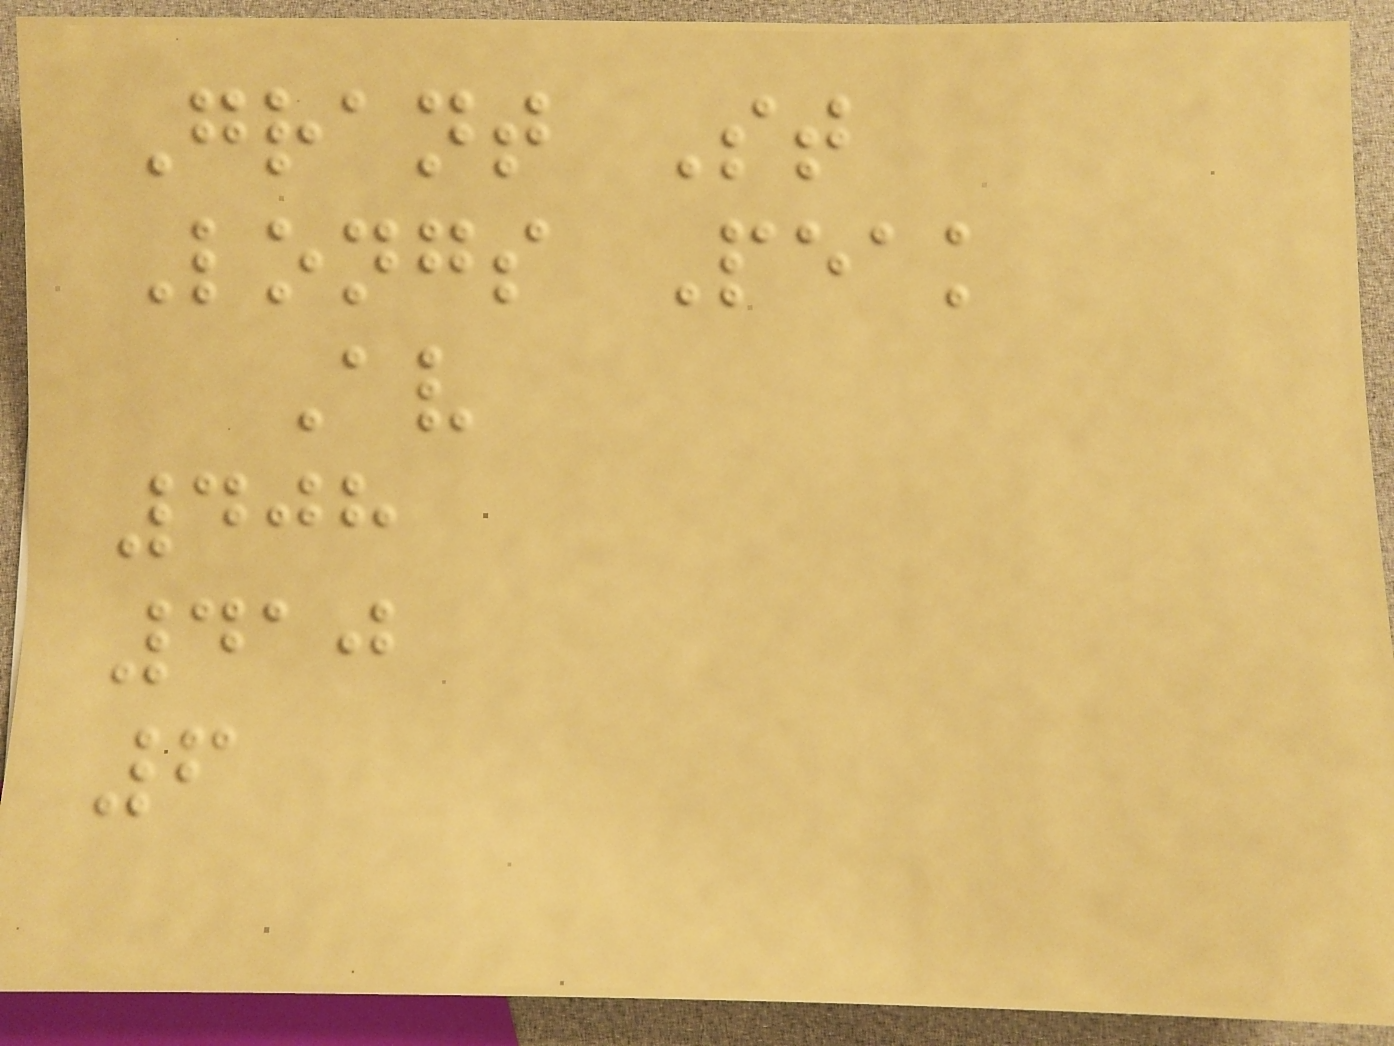Grant St
Longs Peak
Av
408
410
6
